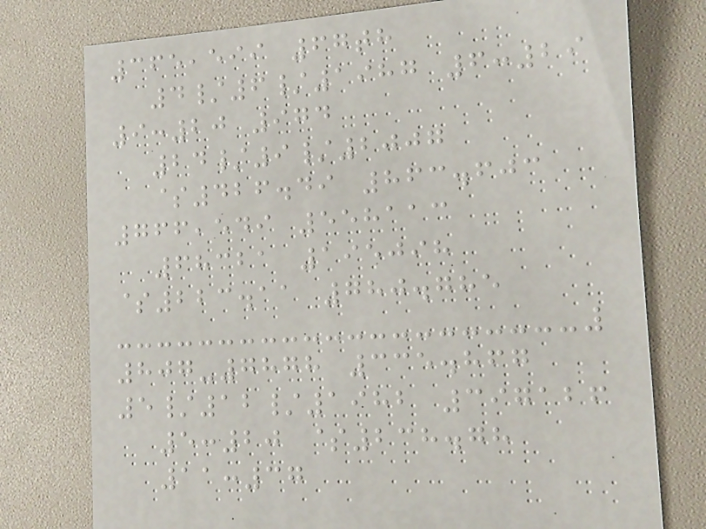365,599 67th
4/6/1987 6:29
9:20 974
24/9/2007
$426.49 863.603
766,549 558113
68321 195098
$223.11 780.785
807-7878 335.867
5/12/1982 397126
5:20 $238.78
11:37
